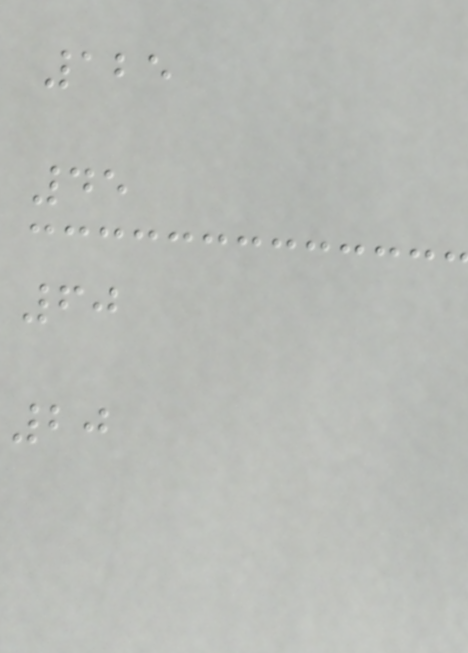125
45
60
20
